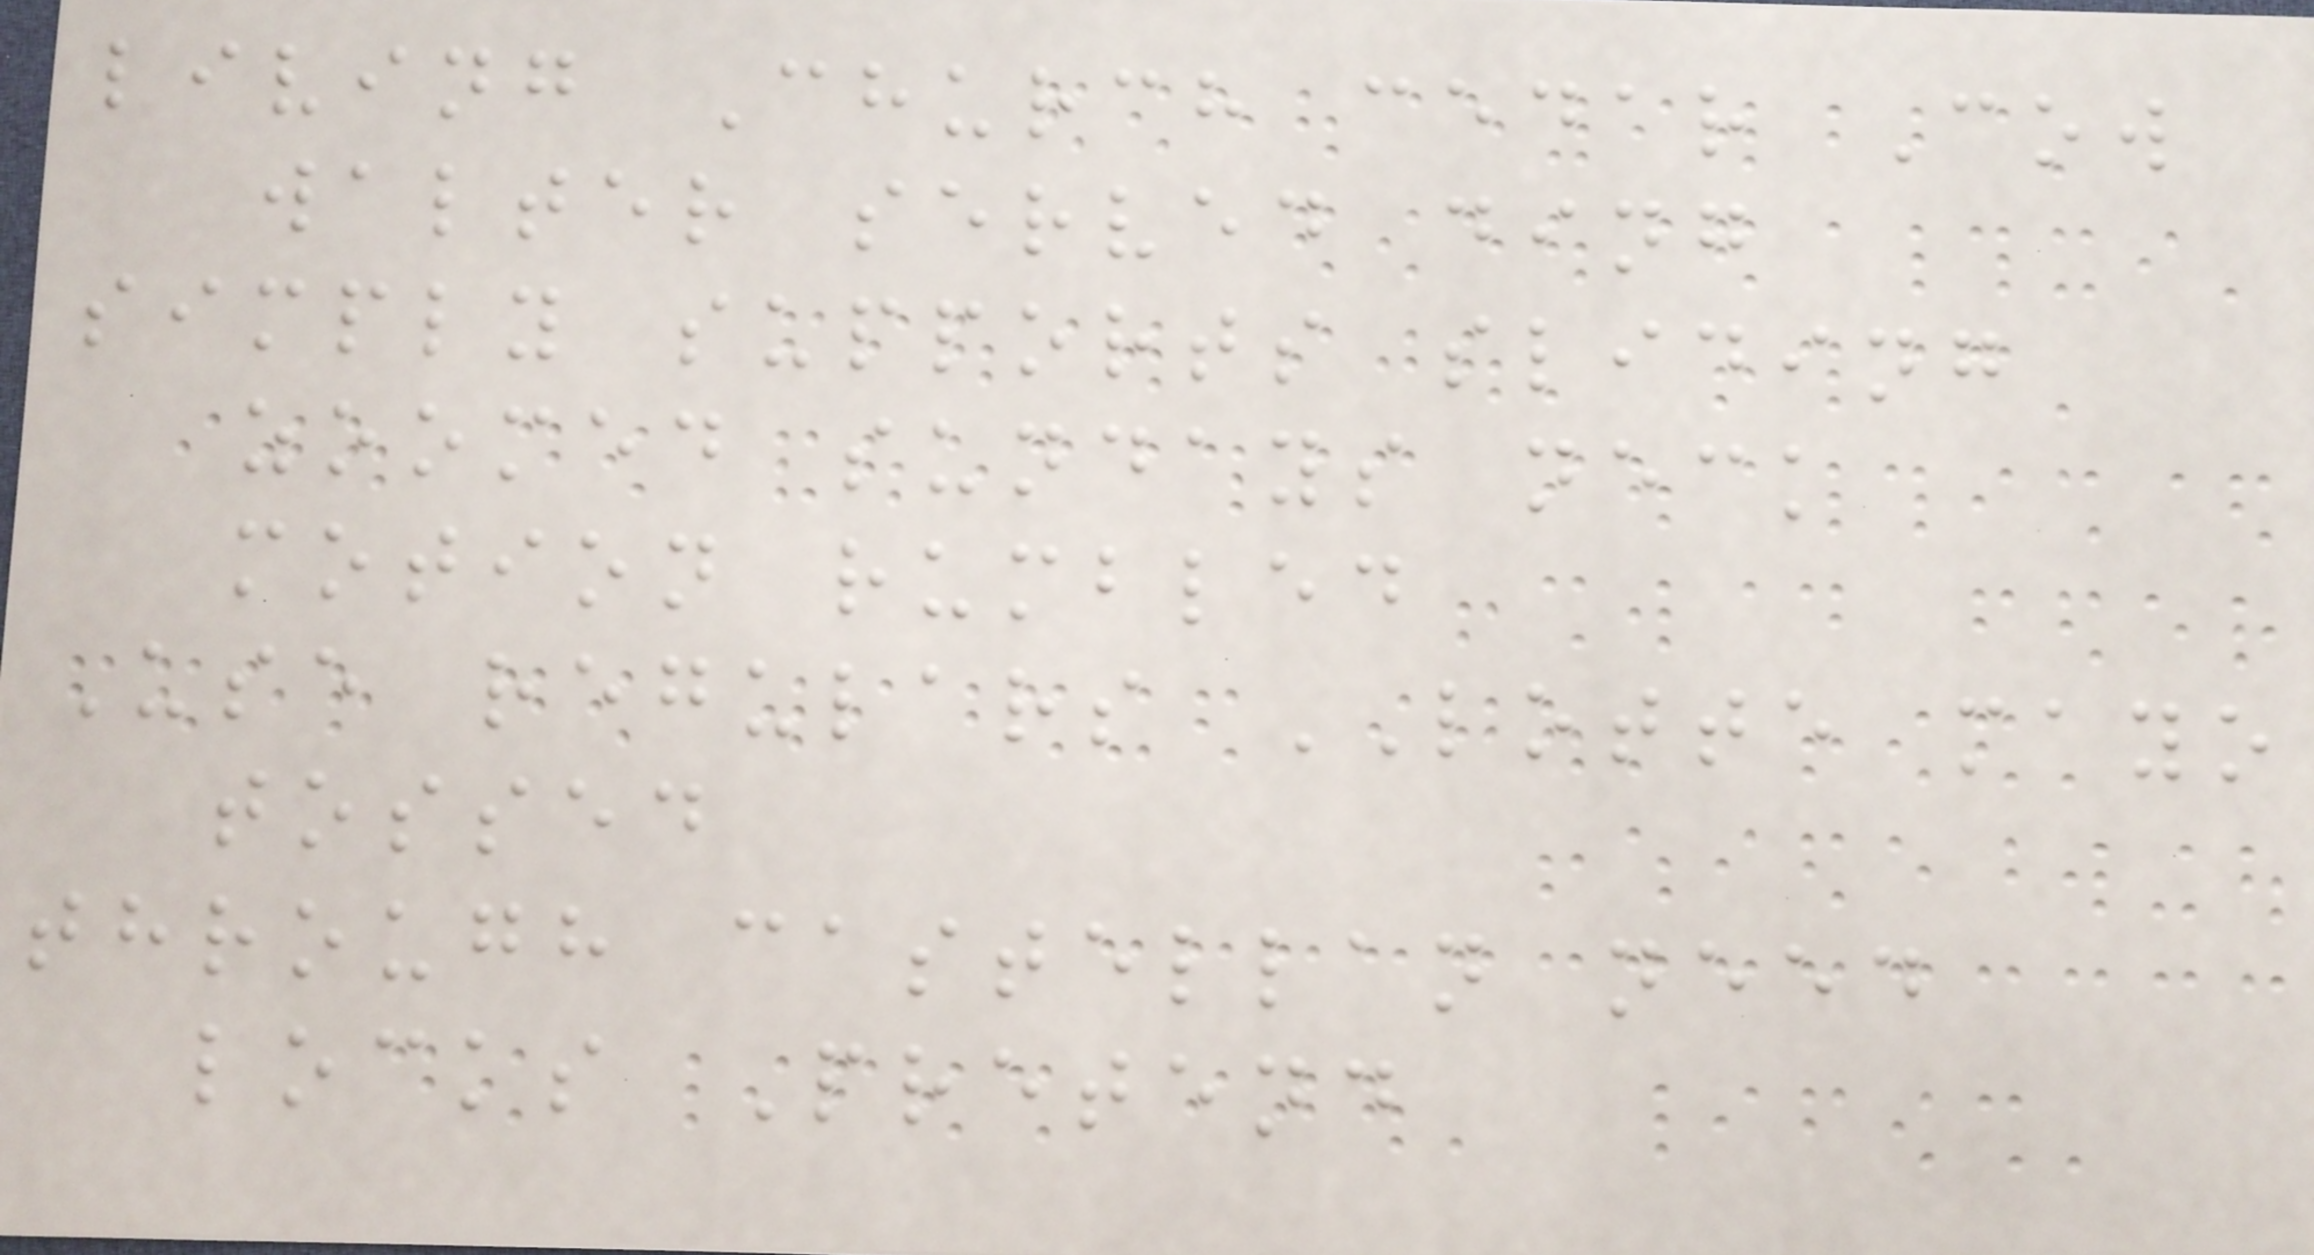living Church cedar Cow
walter served ding
simply supports sliding
zoomed sundays neck
motion rumbled
Use regulars LOTTE mayo
tossed
through castellan need
locks Pretend
